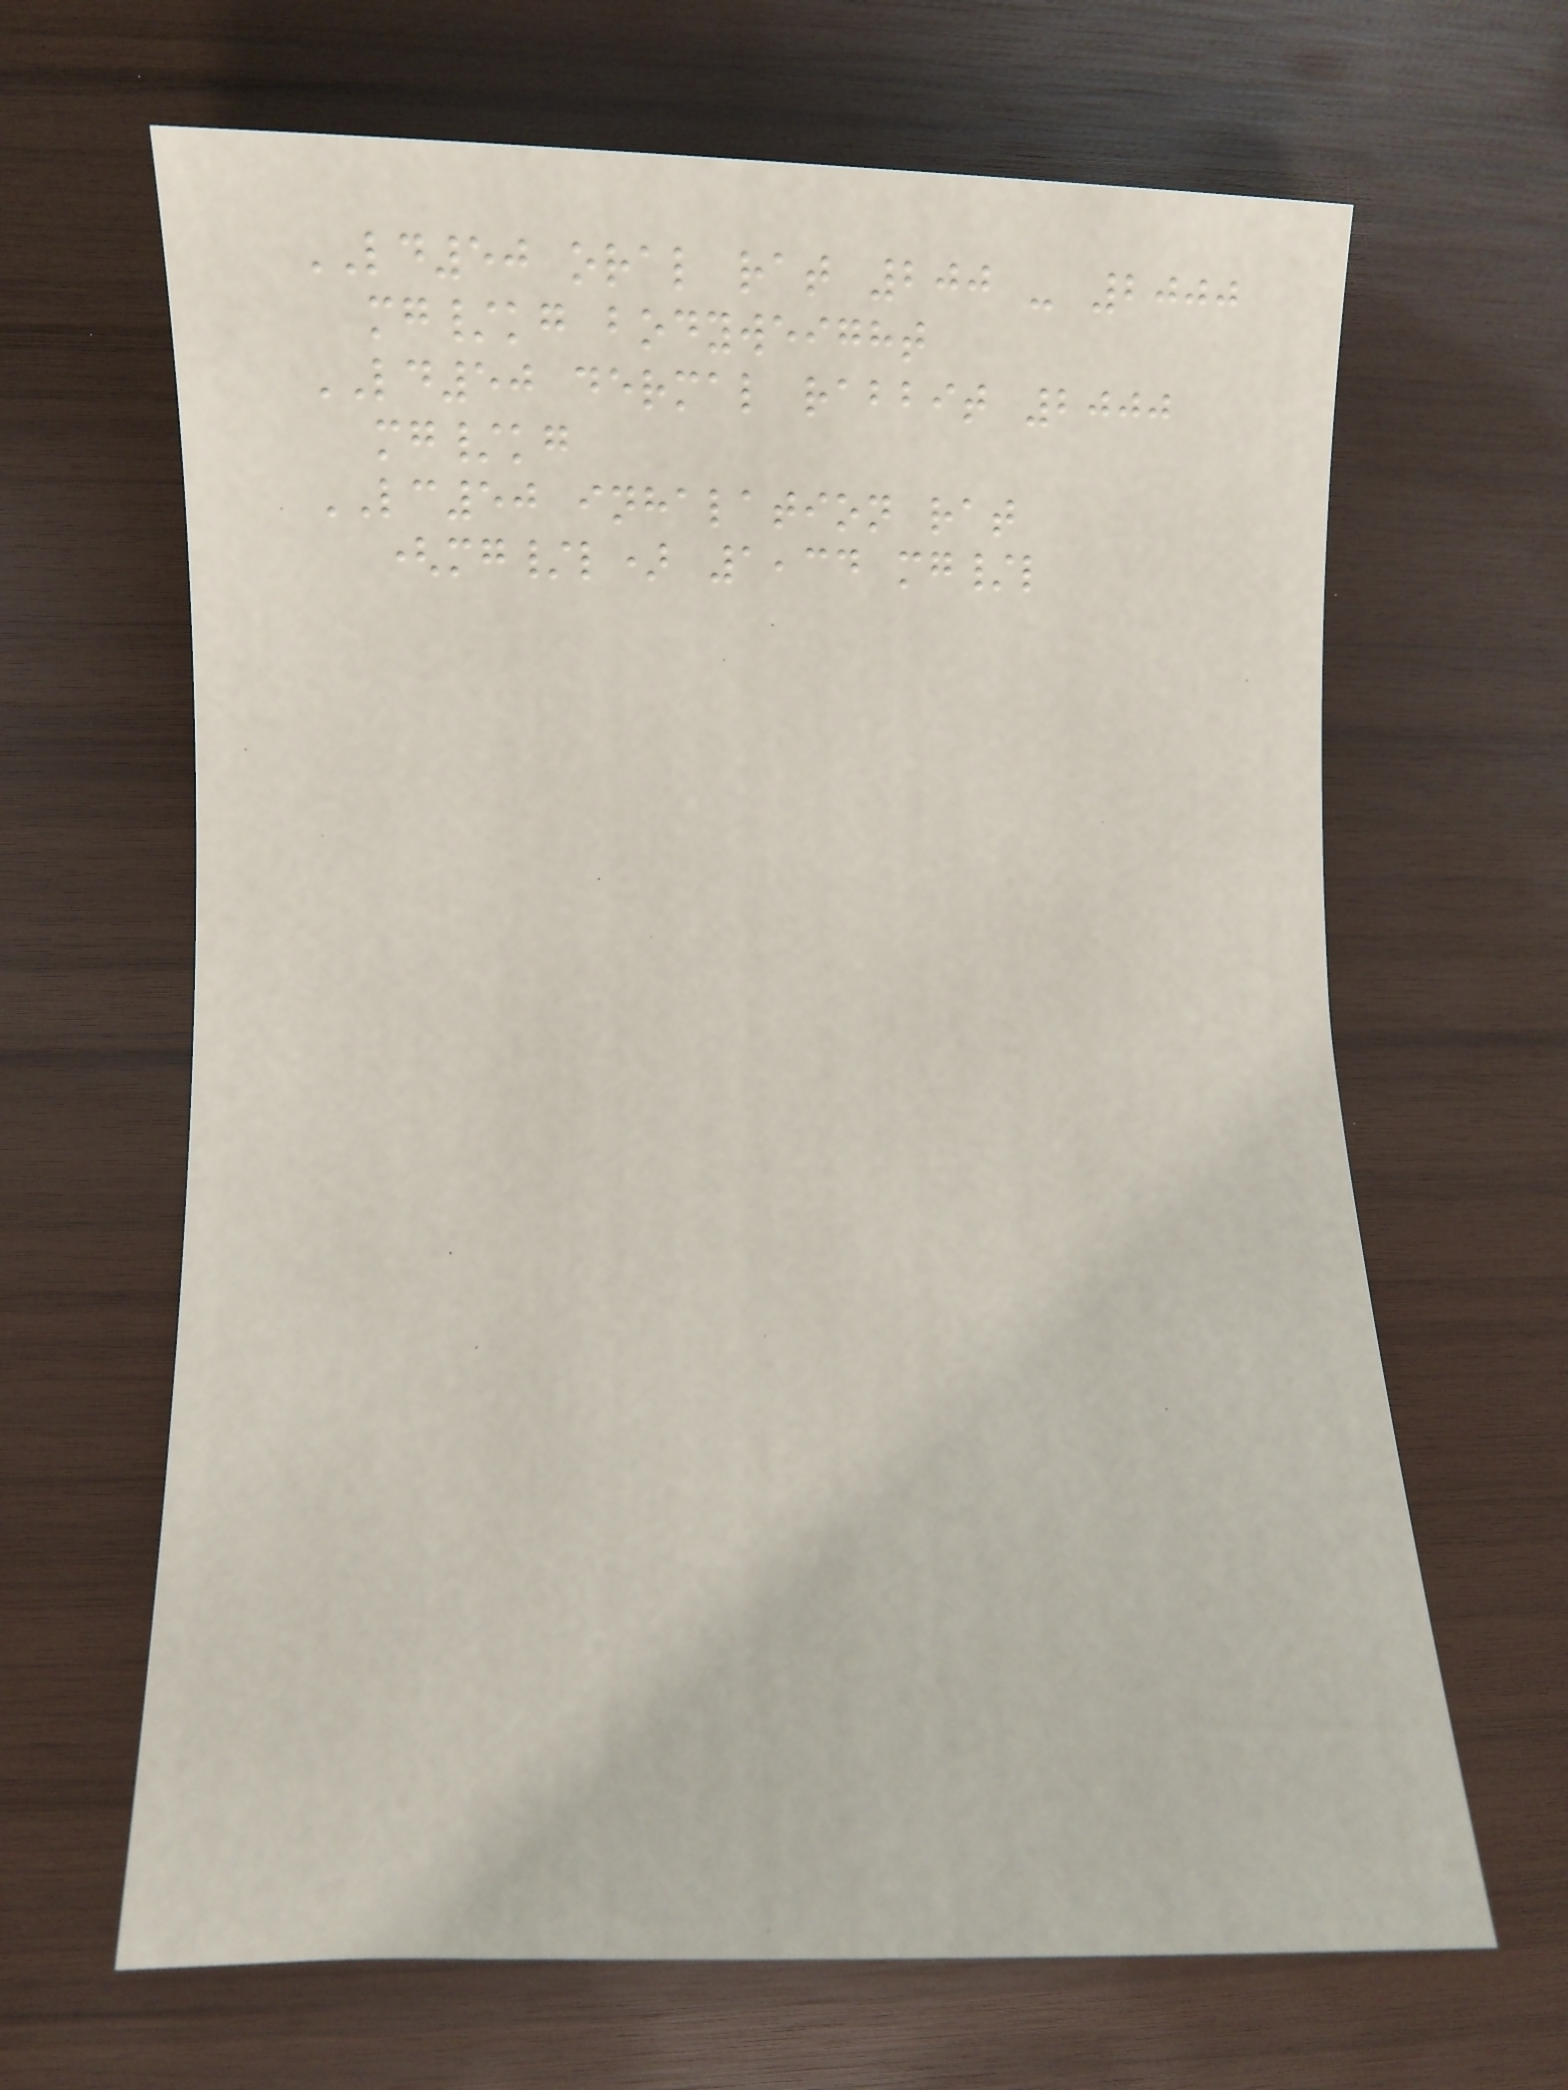LD50 oral rat 200 - 2000
mg/kg bodyweight
LD50 dermal rabbit 2000
mg/kg
LC50 inhalation rat
(mg/l) 1,34 mg/l
